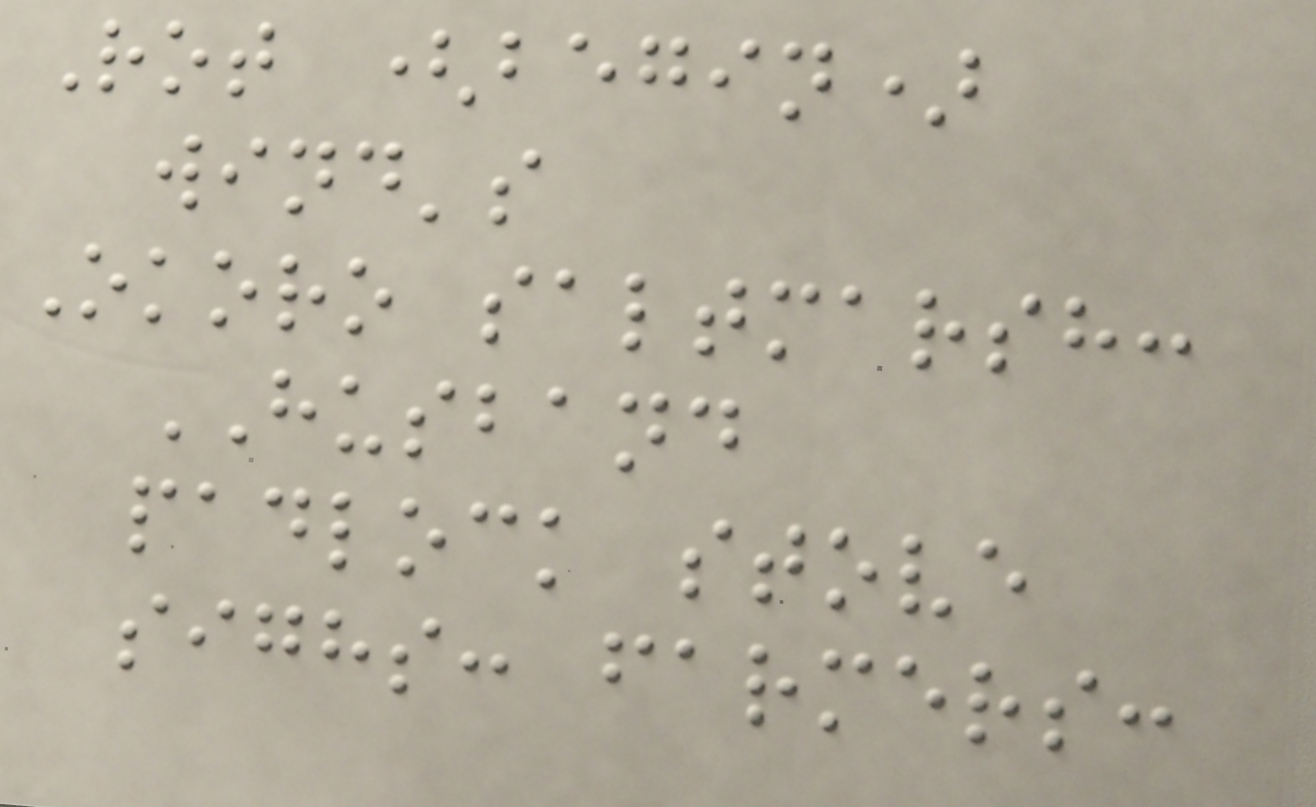Rot (begin)
wind's
Okoro saltmarsh:
HUSBAND
padlock stove
sighs: farmers:
